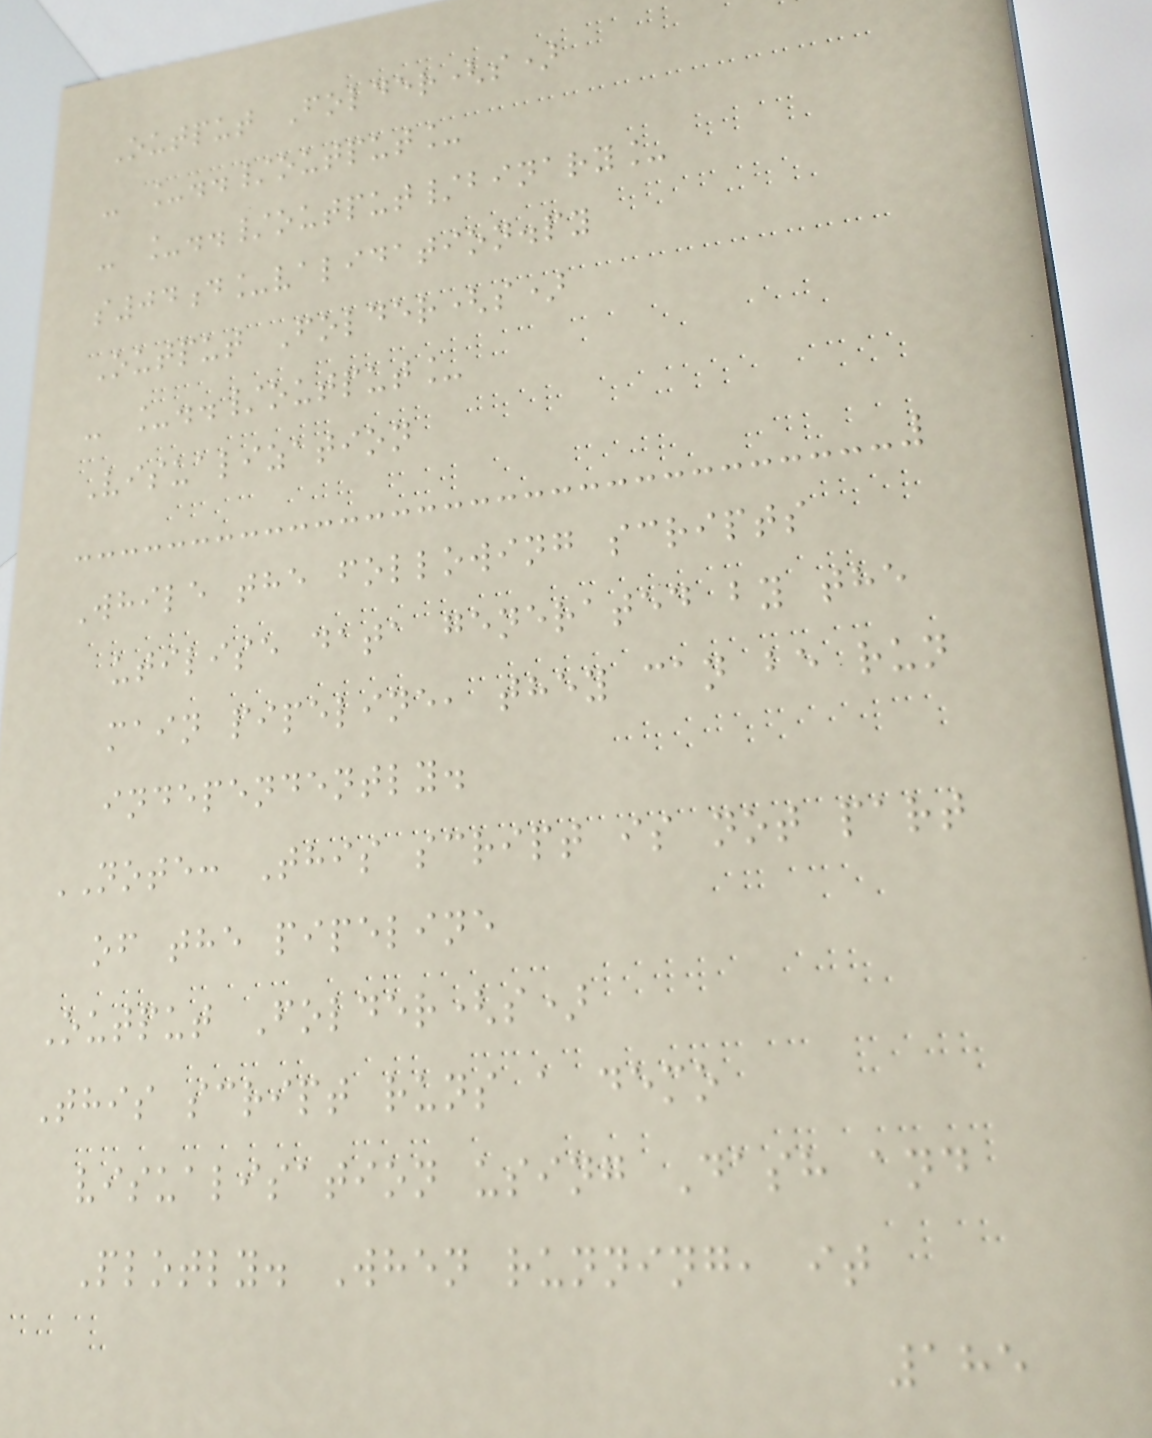Output Folder(s)
- _../output_
- _../output/binary_
s04d_validation.py
Output Folder(s)
- _../output_
Visualization
While the following scripts
utilise data generated by the
main pipeline, they can be run
independently.
NOTE: This script is not part
of the pipeline
Output Folder(s)
This script runs a demo
visualisation using Dash and
Plotly. When running, it
185
